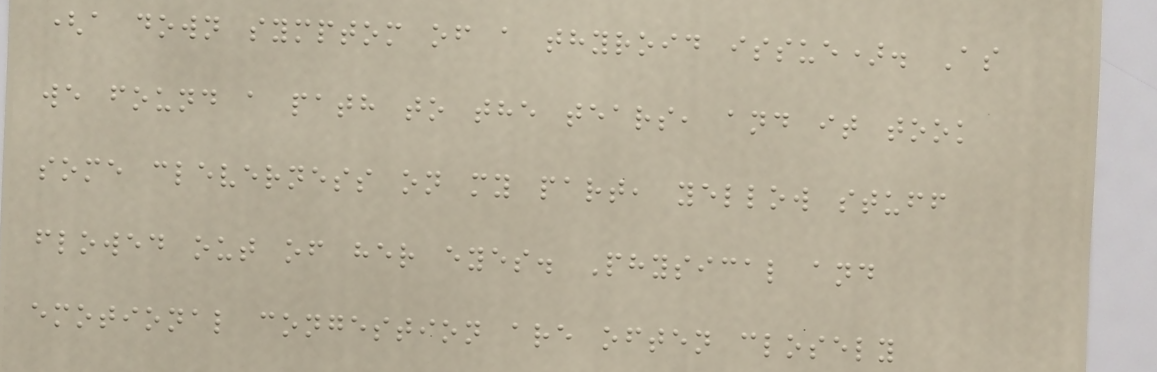(a down symptom of a thyroid issue). As
we found a path to the tears, and it took
some cleverness on my part, yellow stuff
flowed out of her eyes. Physical and
emotional congestion are often closely
